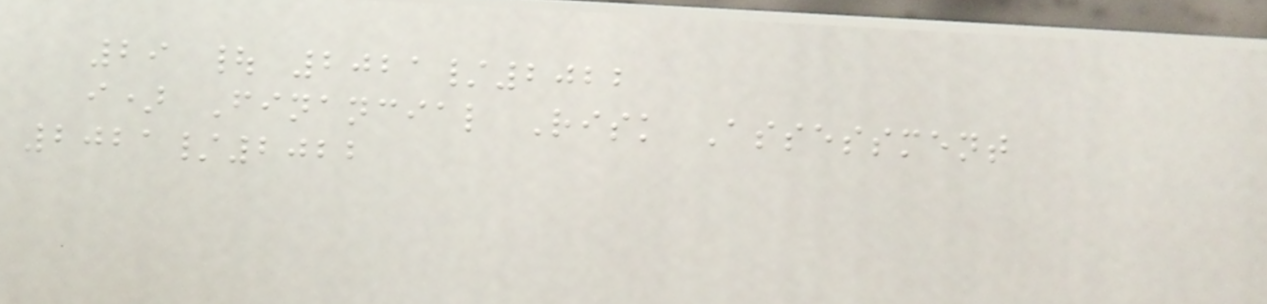29 | 2021/2022
i) Financial Risk Assessment
2021/2022
